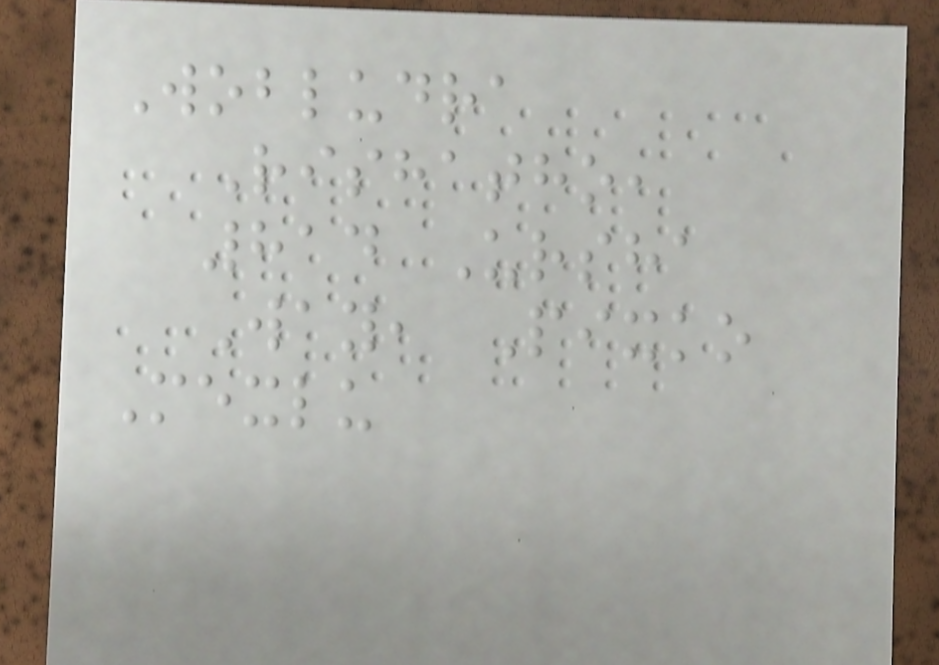Wobludra
Rishatho,
814 Ursha
Way, Pixko
Mexlu
